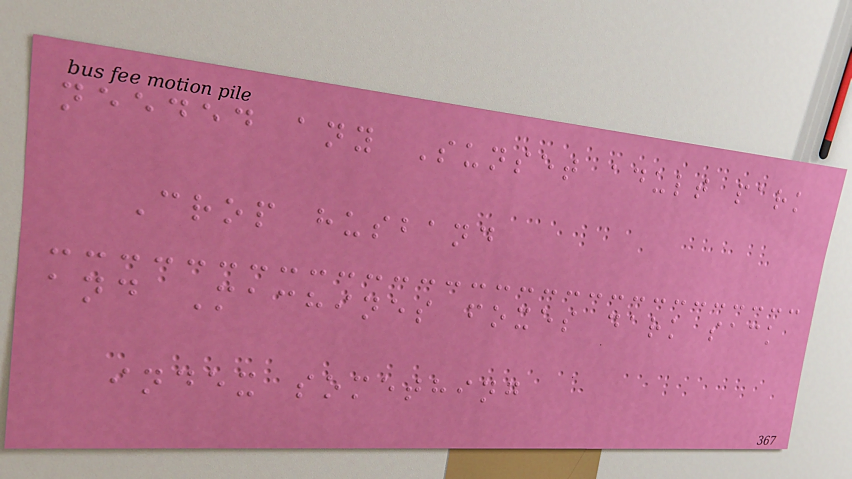needed any Sunset adult park
Crop husband
and Machines foxes dark sack
index something
